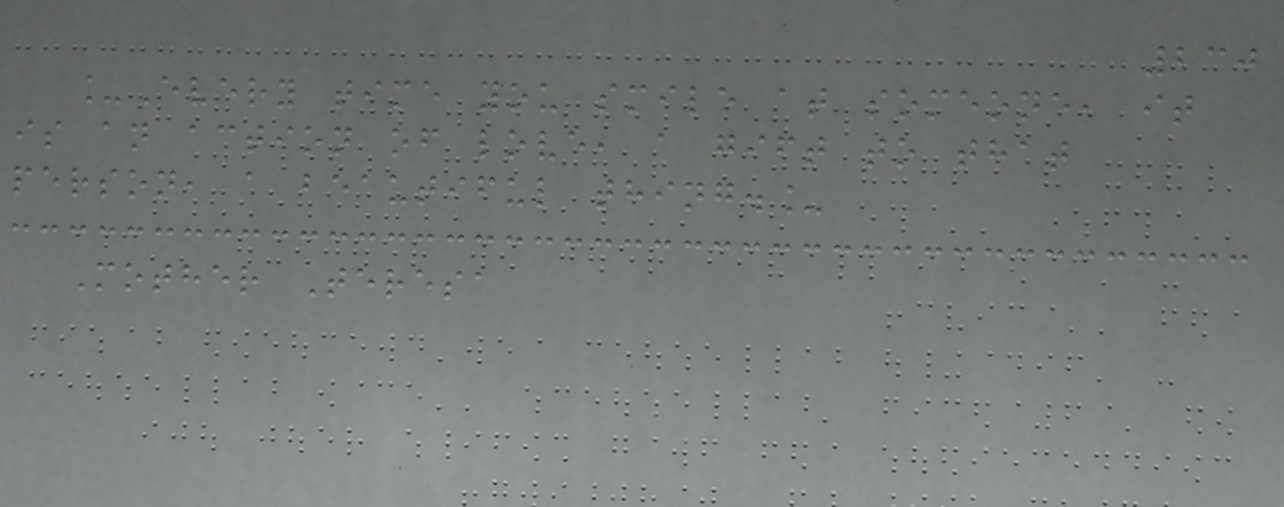230
_Every time you smile at someone, it
is an action of love, a gift to that
person, a beautiful thing._
Mother Teresa
